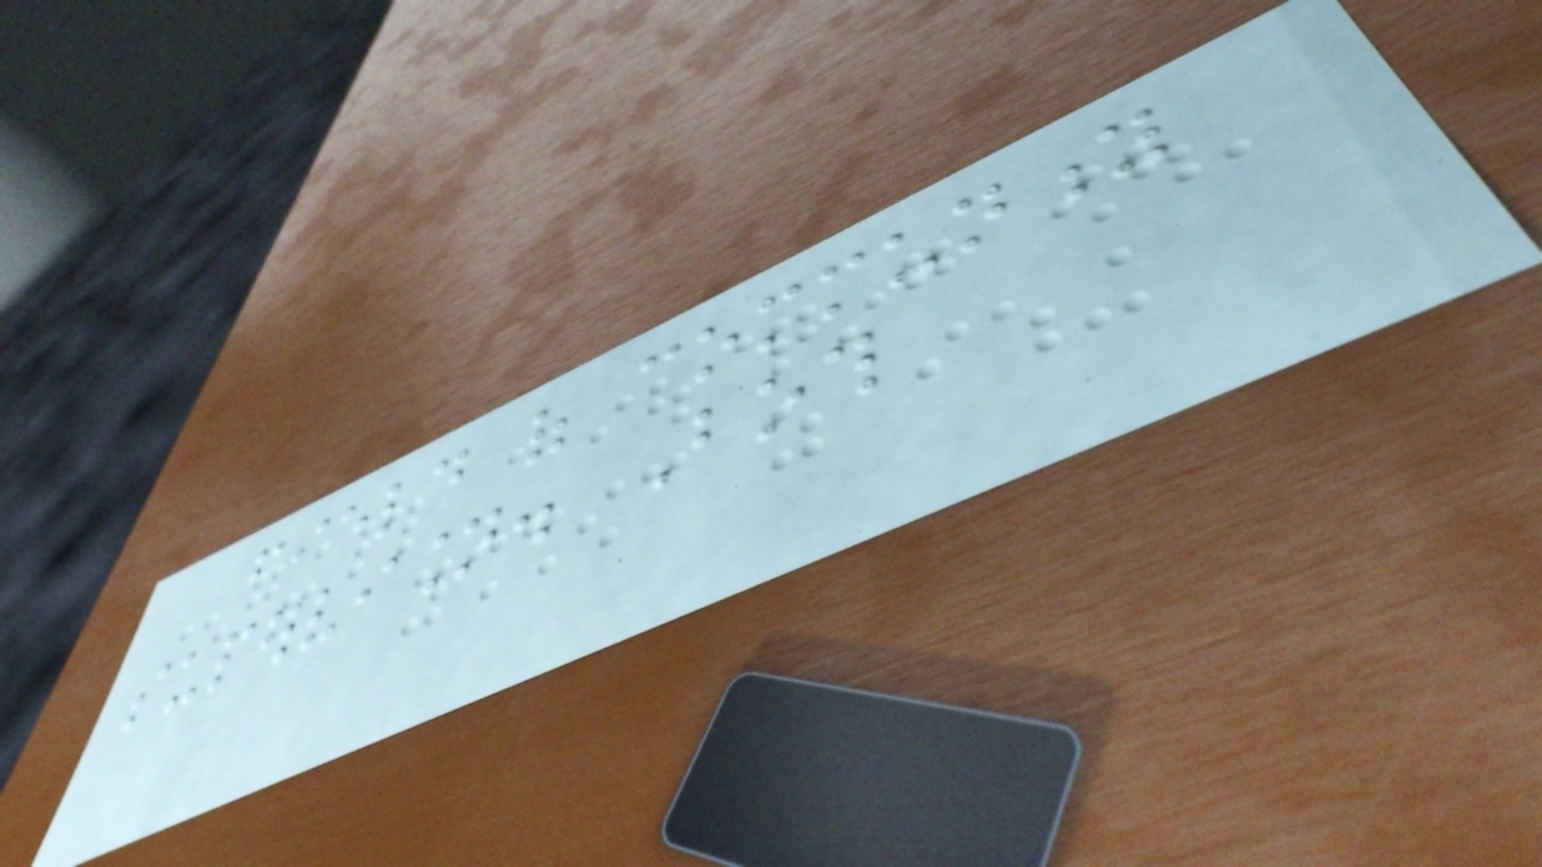field of community
supervision. Both
